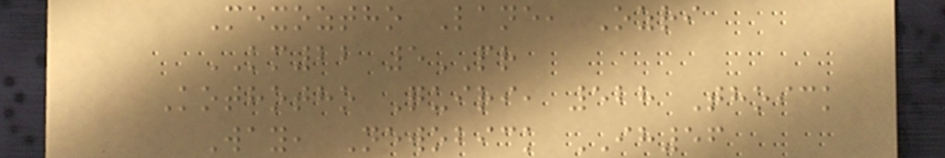Mexoztho Lane, Ozri
KM22 5PR
Kothotho Quiri, 528 Thoick
Way, Newobick IH56
